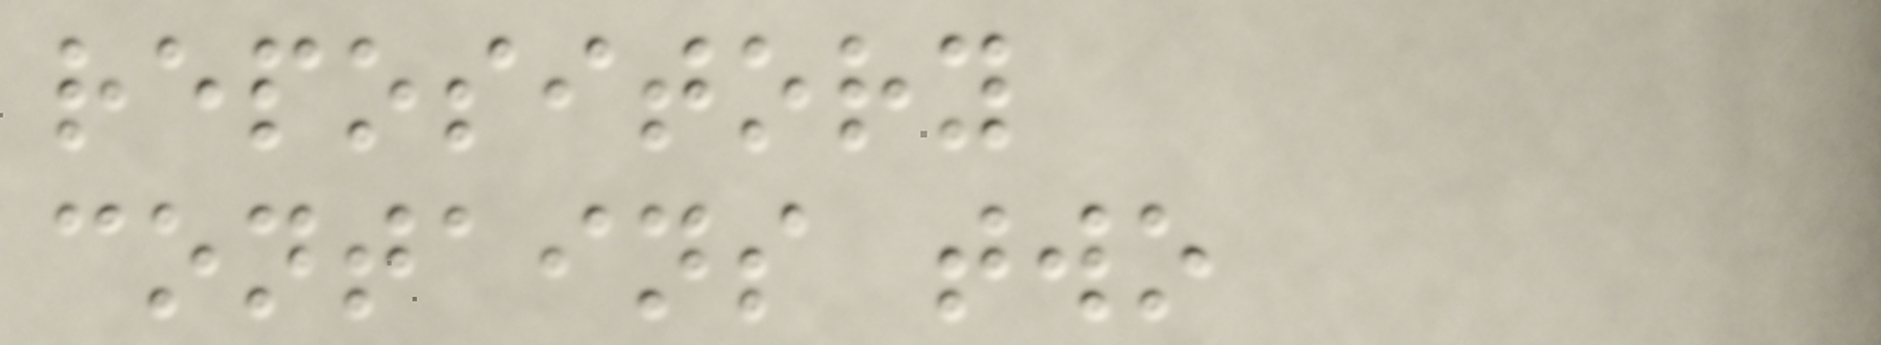repository
contains two
